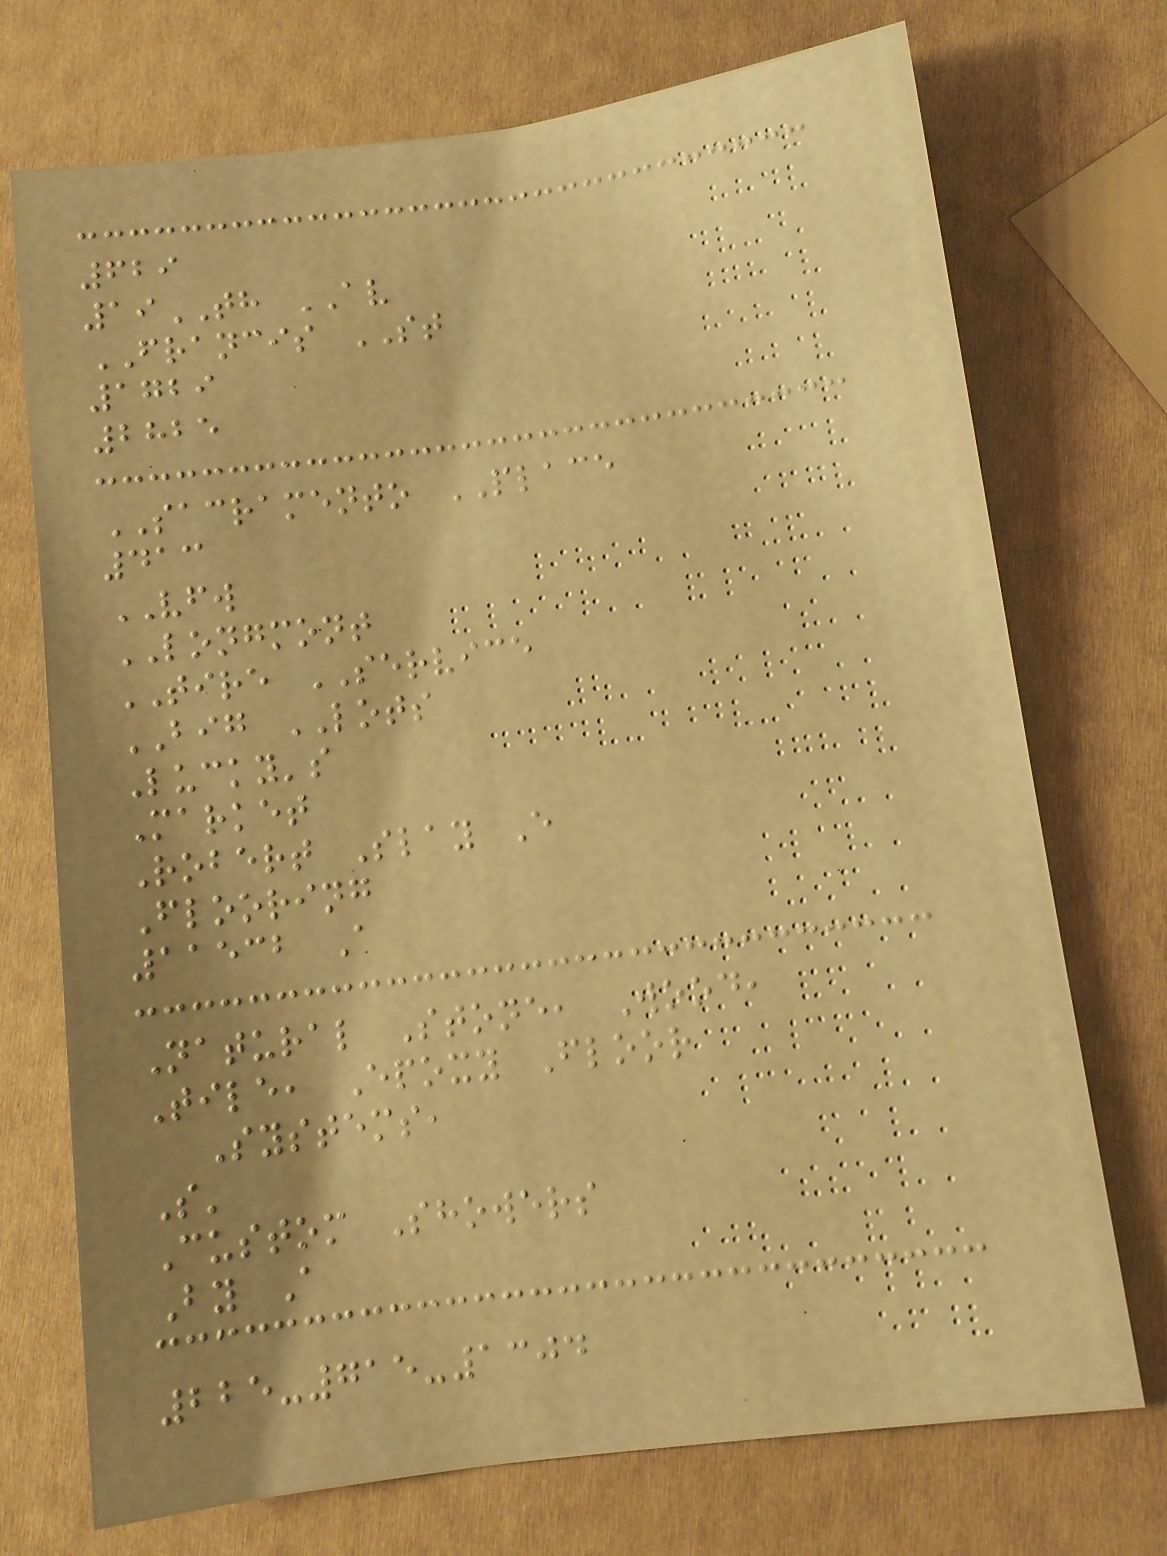629
19TH AV
FRANCIS ST
1729
2825
SACRAMENTO PLACE
413
VFW
LONGMONT
TIRE SERVICE
BIG LOTS
Lucky's
Market
Robert Slay E
Flooring
11532 A
Natural Stone, Wood,
Tile, Epoxy Floor
Systems,
S'
Custom Showers
By A
225-715-1304
